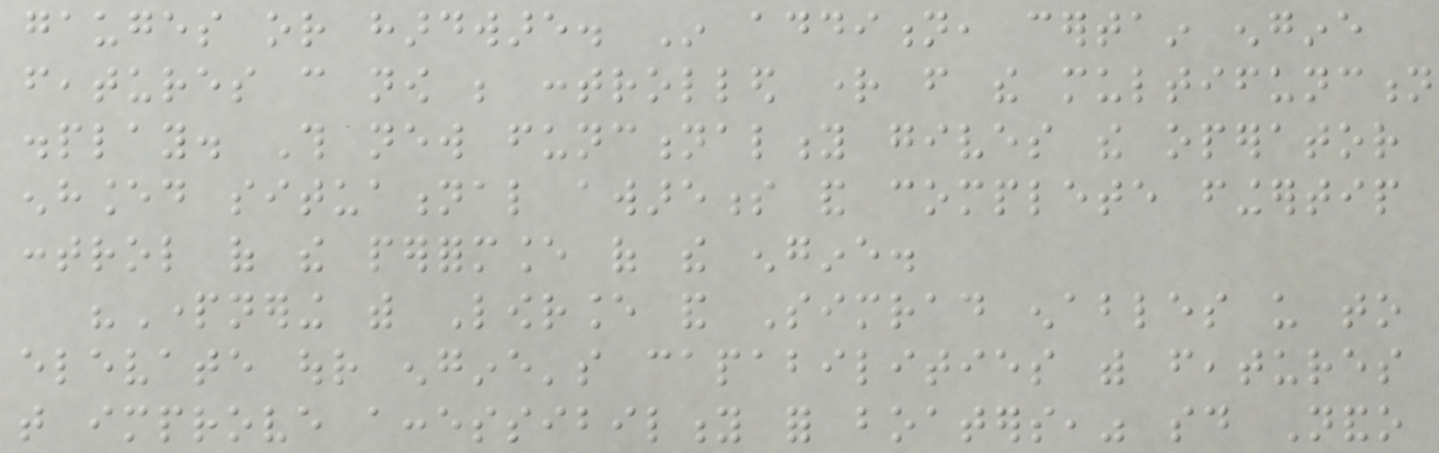gauges or hardware. In addition, certain engine
features can now be controlled right from the multifunction
display. This new functionality gives the operator
enhanced situational awareness and complete fingertip
control of the performance of the engine.
"Partnering with Lowrance and Simrad enables us to
elevate our engine's capabilities with features
that improve accessibility for boaters," said Nando
